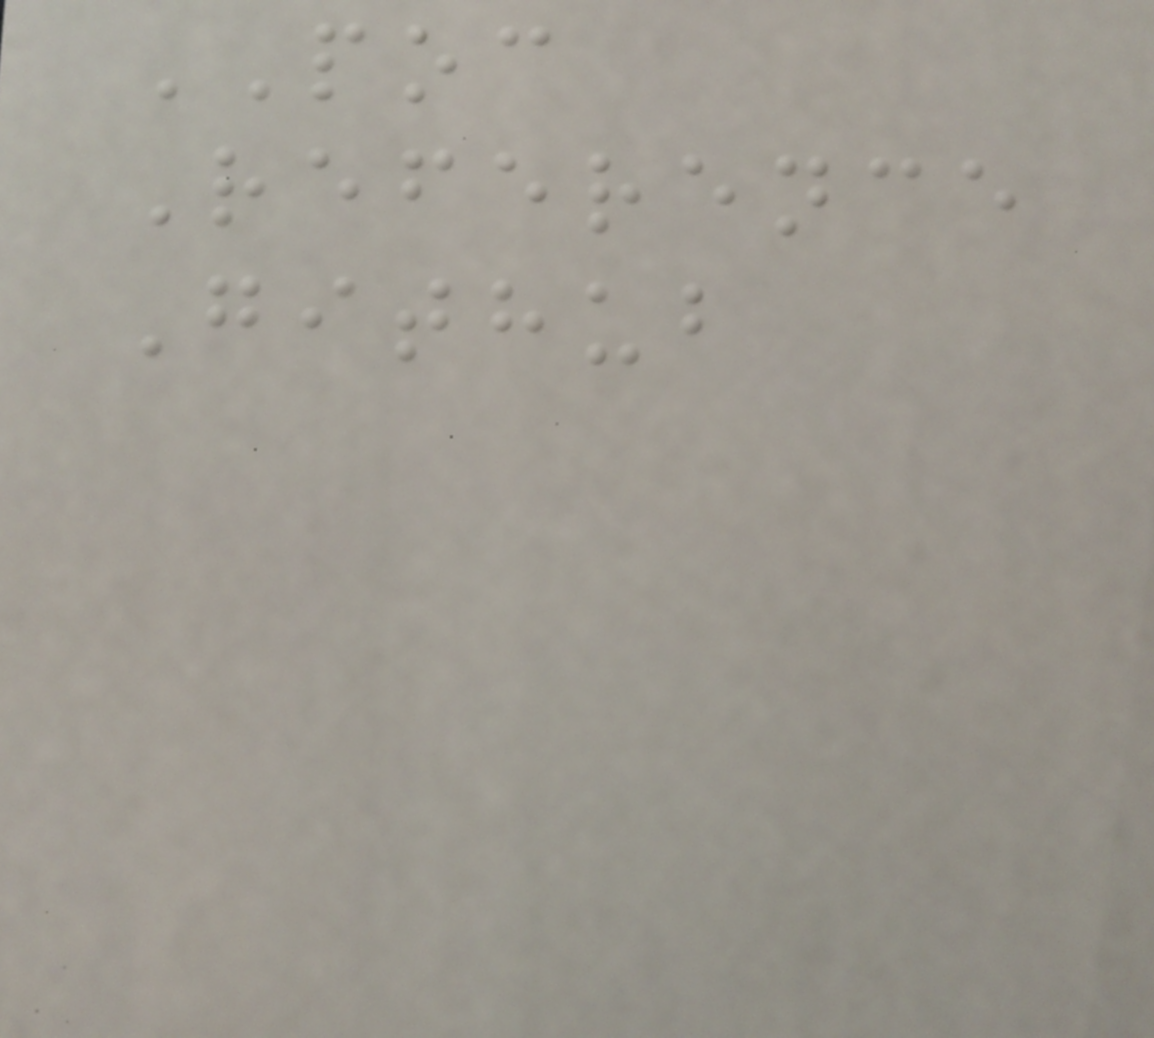POC
Reference
Github
